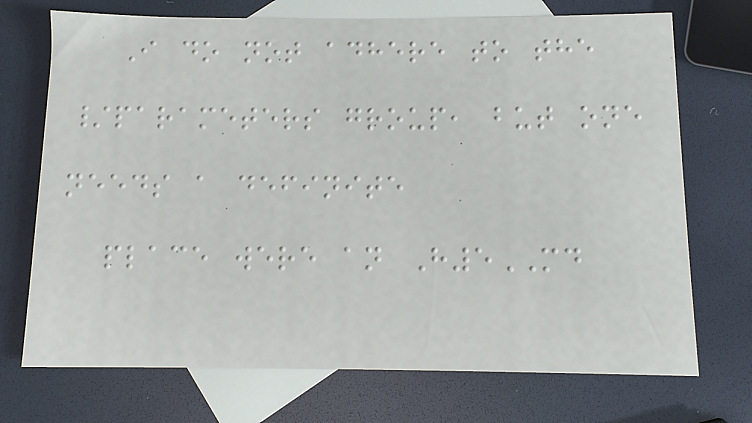I do not adhere to the
/parameters group, but one
needs a definite
place were an H5MD
